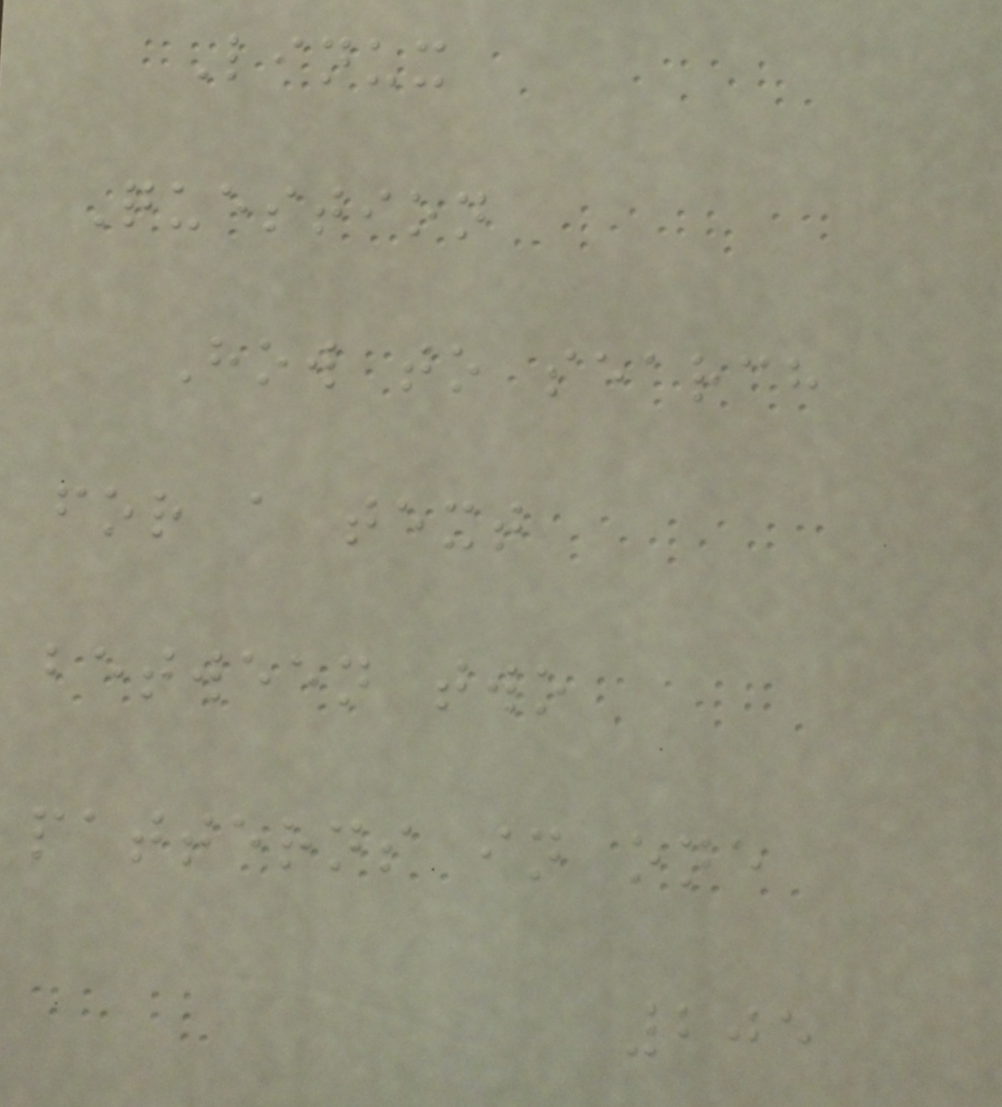Linux
Question
How to search
for a text
between two
patterns in one
205
